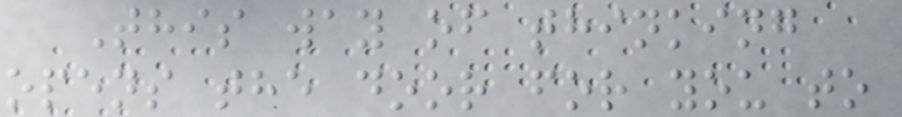This way of thinking
opens the door for you to
